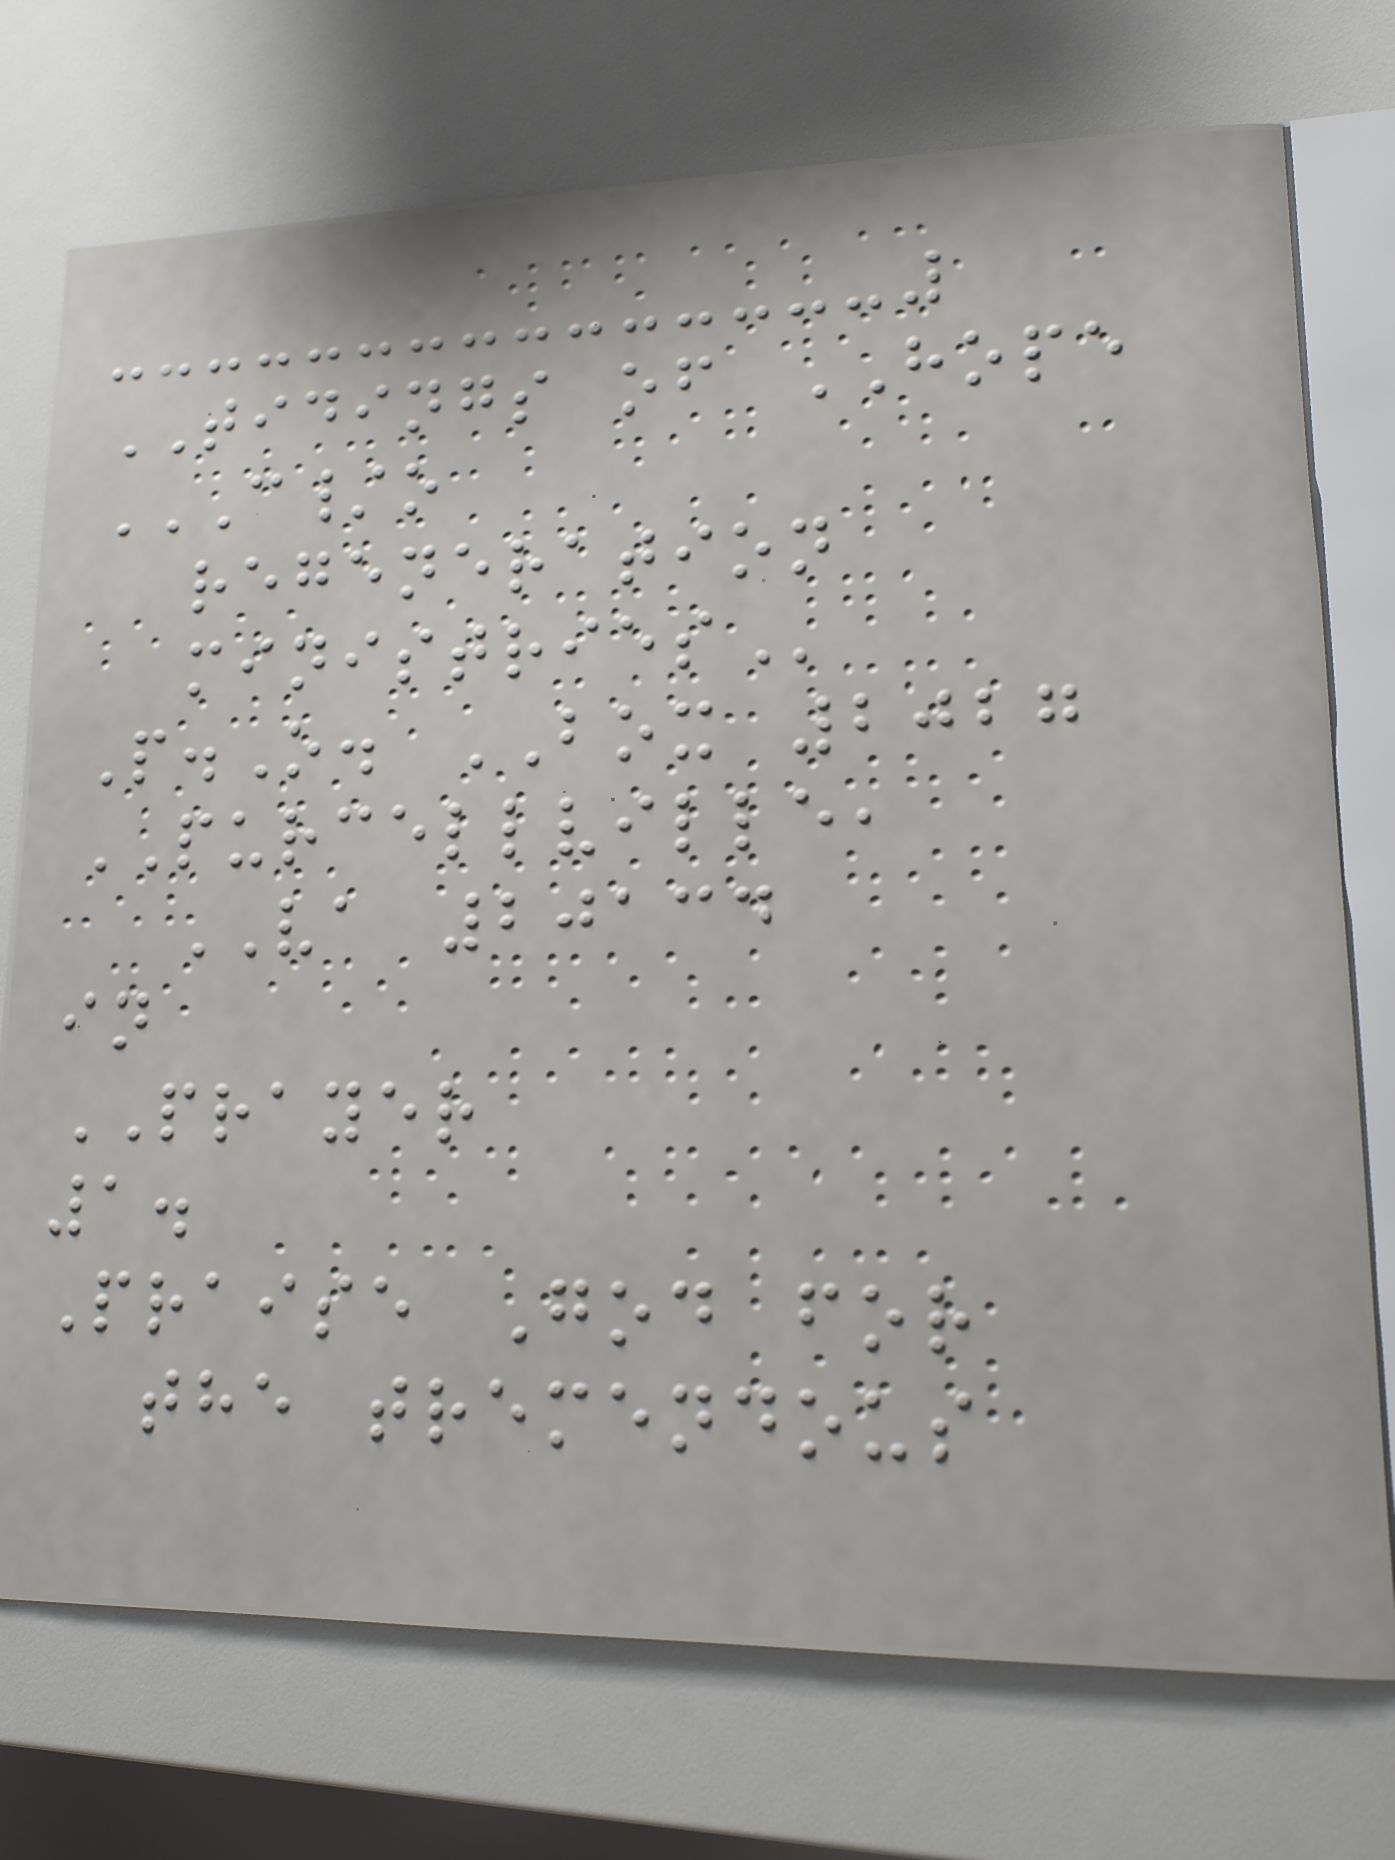TIDINGS of HOPE
C/O
REGENERATION
MINISTRIES
P.O. BOX 2027
PURCELLVILLE,
VA 20134
in
PRAYER
1.
Praise God for
the tremendous
